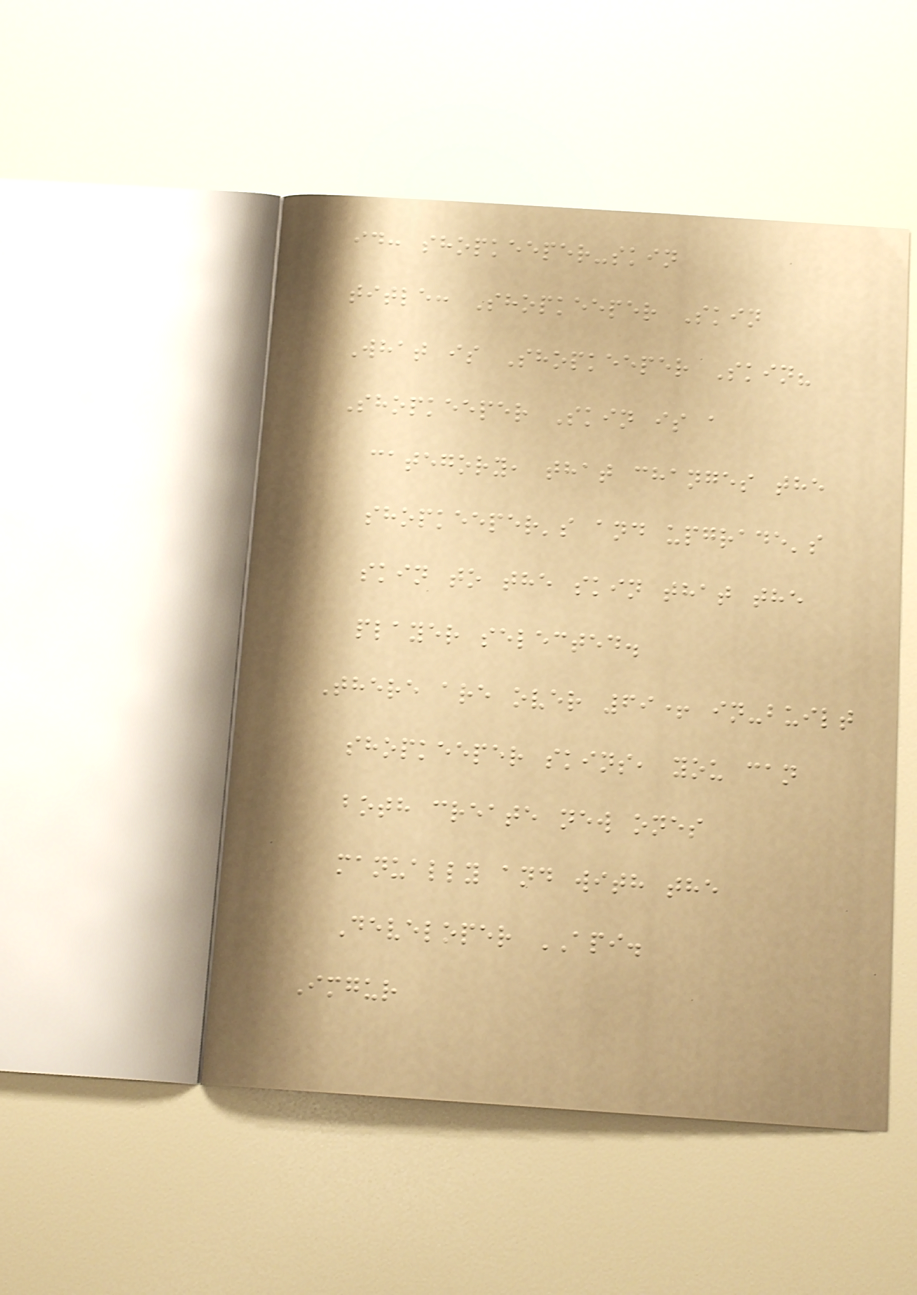id: shopkeeper-skin
title: Shopkeeper Skin
What is Shopkeeper Skin?
Shopkeeper Skin is a
category, that changes the
shopkeeper's and upgrade's
skin to the skin that the
player selected.
There are over 69+ in-built
shopkeeper skins, you can
both create new ones
manually and with the
Developer API.
Imgur
